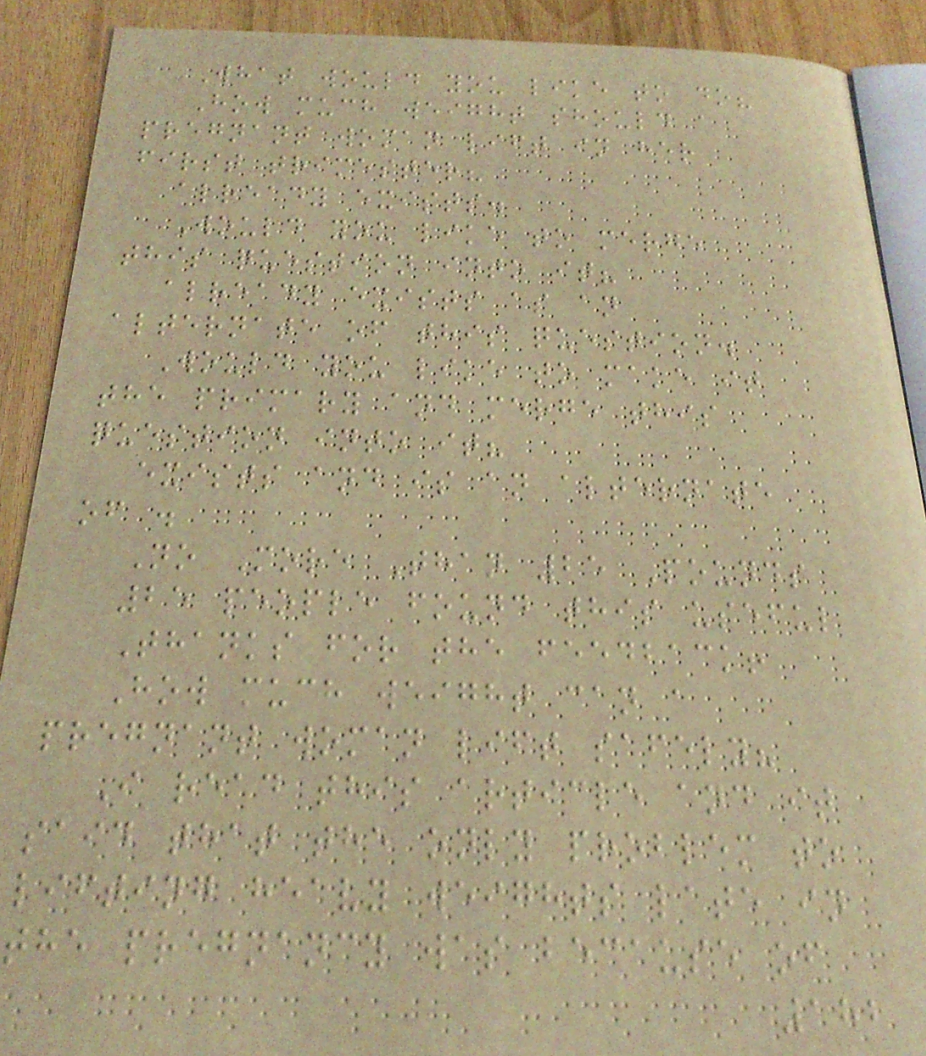What would you like to do?
How much weight should a
pregnant woman lift in her
first trimester?
already exists.
Would you like to merge
this question into it?
already exists as an
alternate of this question.
Would you like to make it
the primary and merge this
question into it?
exists and is an alternate
of .
No More Than 25 Pounds
25 people found this useful
Thanks for the feedback!
How much weight can a
pregnant woman lift safely?
I read this article and it
said that the only problem to
lifting heavy weights late in
the pregnancy was because of
182
